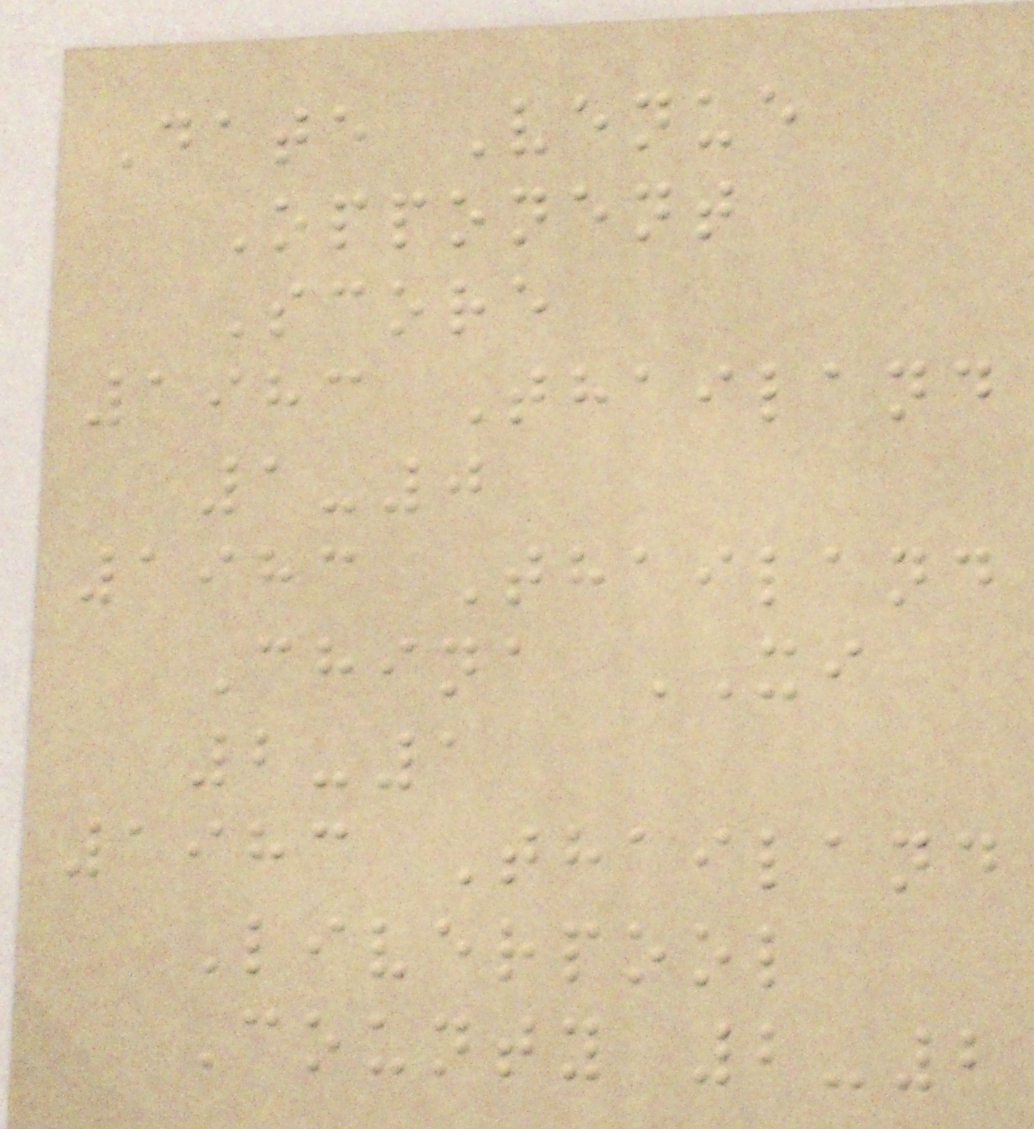Date Venue
Opponent
Score
1983 Thailand
1-0
1983 Thailand
China XI
2-1
1983 Thailand
Liverpool
County 2-2
